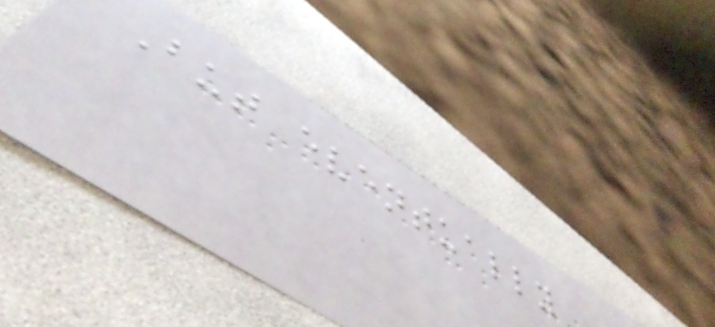But eventually
